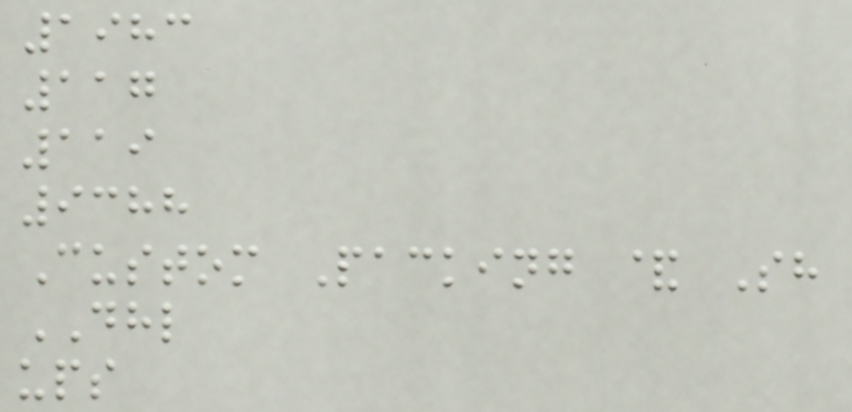1983
117
119
9388
Custom Packing & Sh
DHL
ups
